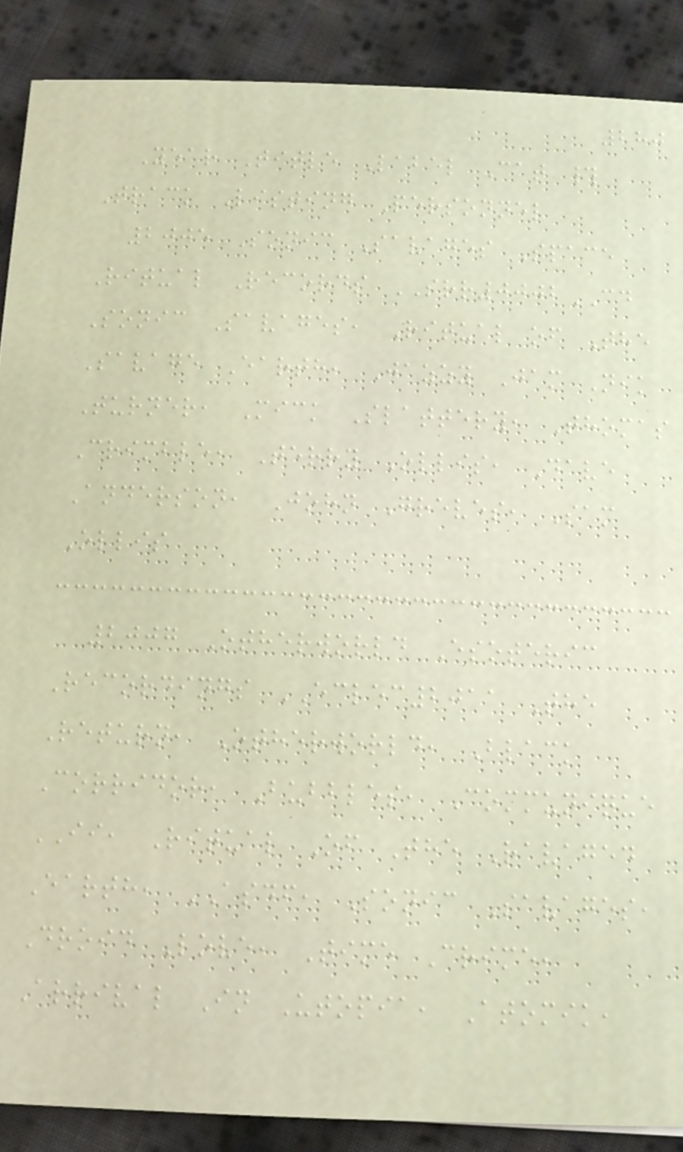280
Year Title Label Cat #
Track Listing Personnel
2005 Sonic Savages Space
Ritual Records SRR0002CD
Sonic Savages, Ritual of The
Savage Earth, Jazzy Jam Nik
Turner, Mick Slattery, Thomas
Crimble, Terry Ollis, Dave
Anderson, John Greves, Sam
Ollis
2007 Otherworld Esoteric
Recordings ECLEC2011 The
Return, Otherworld, Black
Corridor, Bubbles, Communique
II, Ritual Of The Ravaged
Earth, ASDF, Sonic Savages,
Droid Love, Time Crime,
Arrival In Utopia, Atomik,
